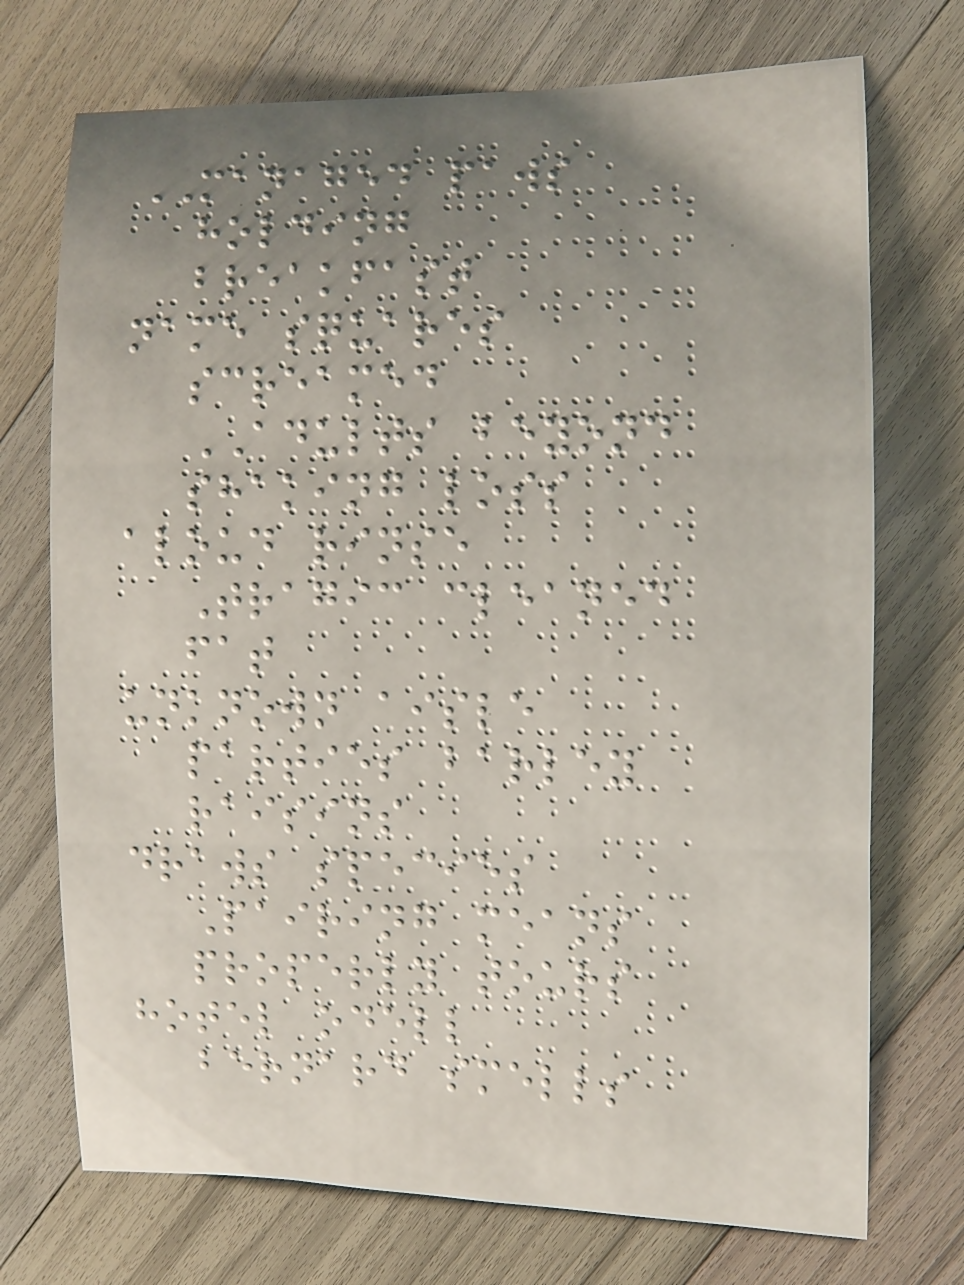MANAGED paws
holding
breakfast
name squares
screamed
ADULTS beyond
shaking loss
aloud rinse
Tragic cleaned
fat
unknown aisle
parties barley
raisins
draws species
Pairing means
properly tours
hotel odell
bernard smells
